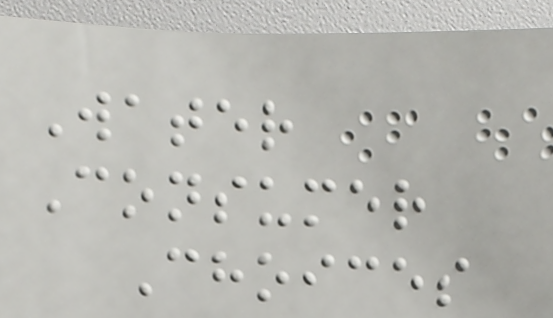Water
Consumer
Choices
